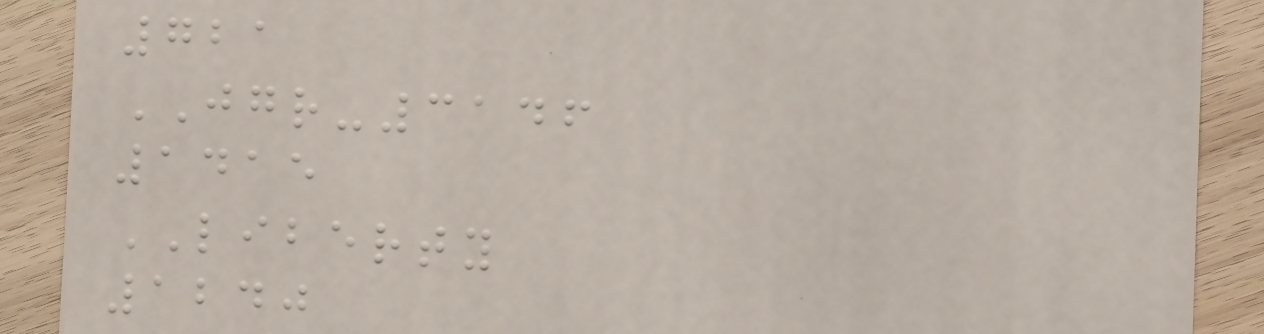721
JGR-3146
1415
LIBERTY
1240
